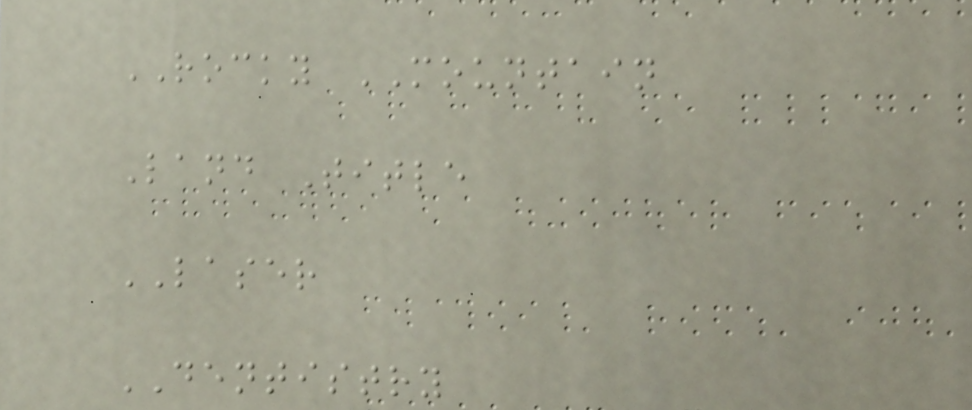ROCKY MOUNTAIN
Land Title
LASER
DENTISTRY
